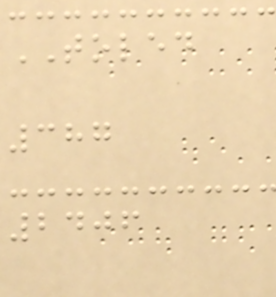TOLED
387
2406
